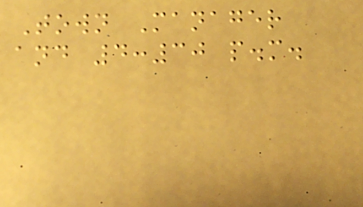Town Manager
and 4:30 p.m.
